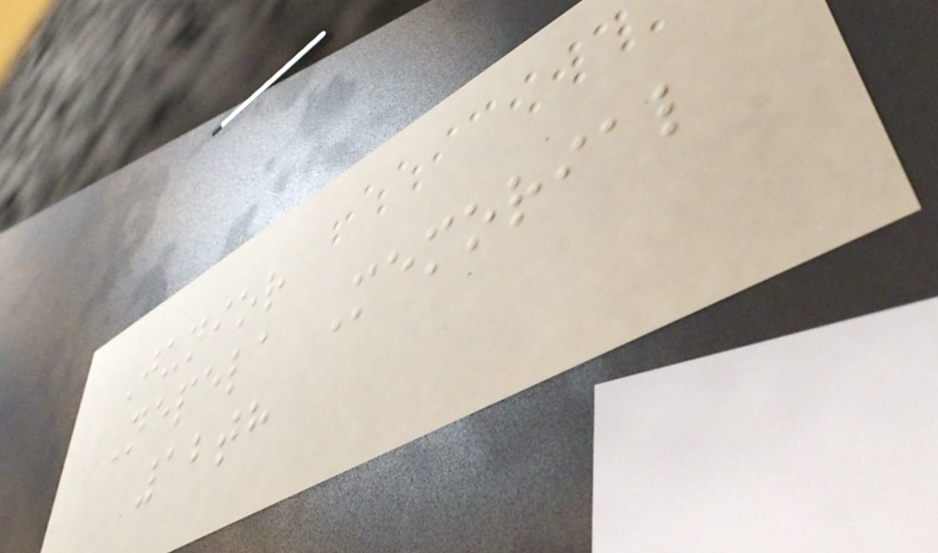Junior
Nepela Memorial
12th
